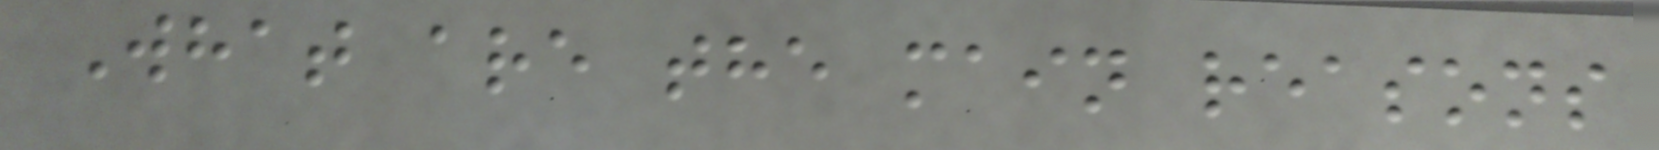What are the main reasons
